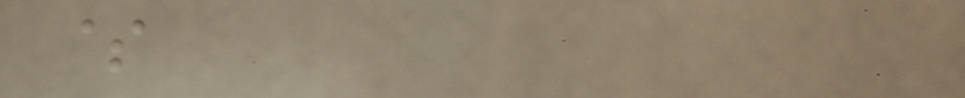$
